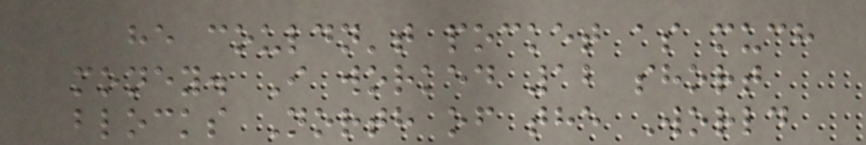he couldn't pocket as much
money. I worked 12 short
blocks North of the World
